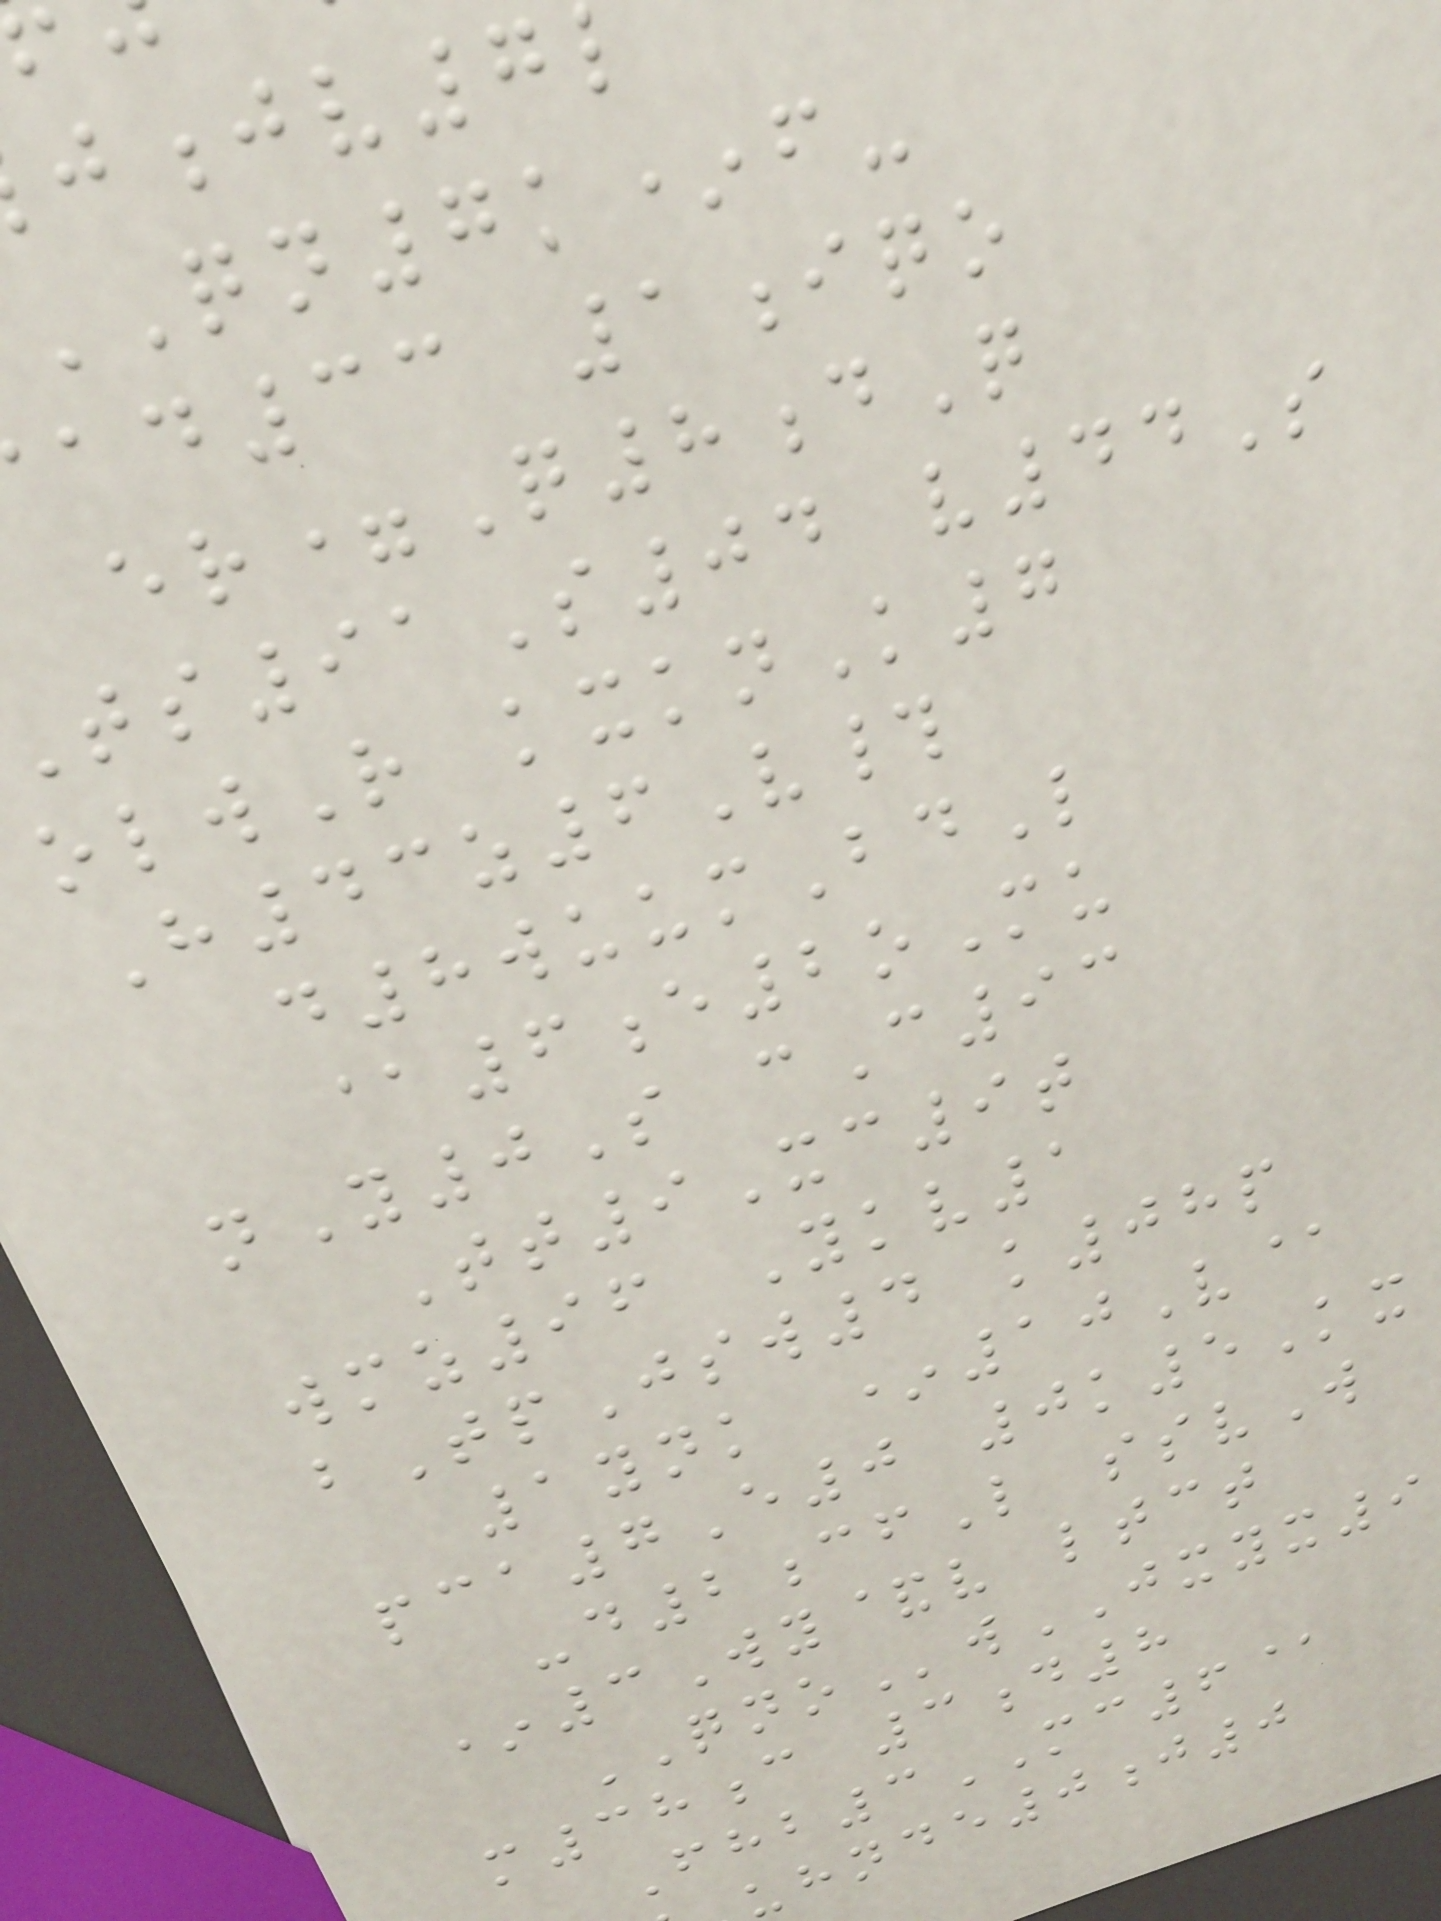QN7k*f-
d33 1iqo
er=Q8dQ
s91S04 v44S
olwR kxknK7
H43z6V#
d8wuumBdL
@6e2oMu
nY0S cC93
Tt9Xc9t
wmz96 Ykv1
bTpJsw4 k08p
1ynk *10V@
pca7E0 0k5Kx
-d2cfL ssvW
*3Wy&v ltct
QNOwJXYX9
m38c 3d8
Fhb3MC6@
uhnde0j0
